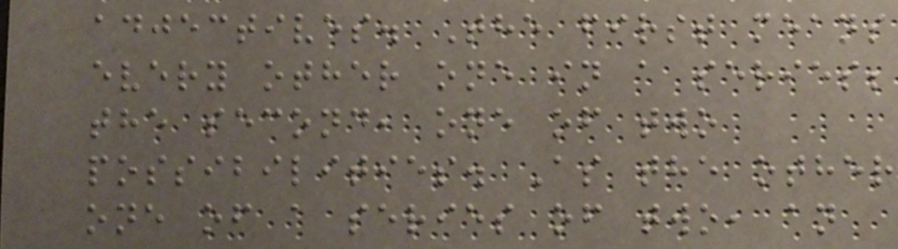adjectives. The first means
every other one in a series;
the second, one of two
possibilities. As the other
one of a series of two, an
